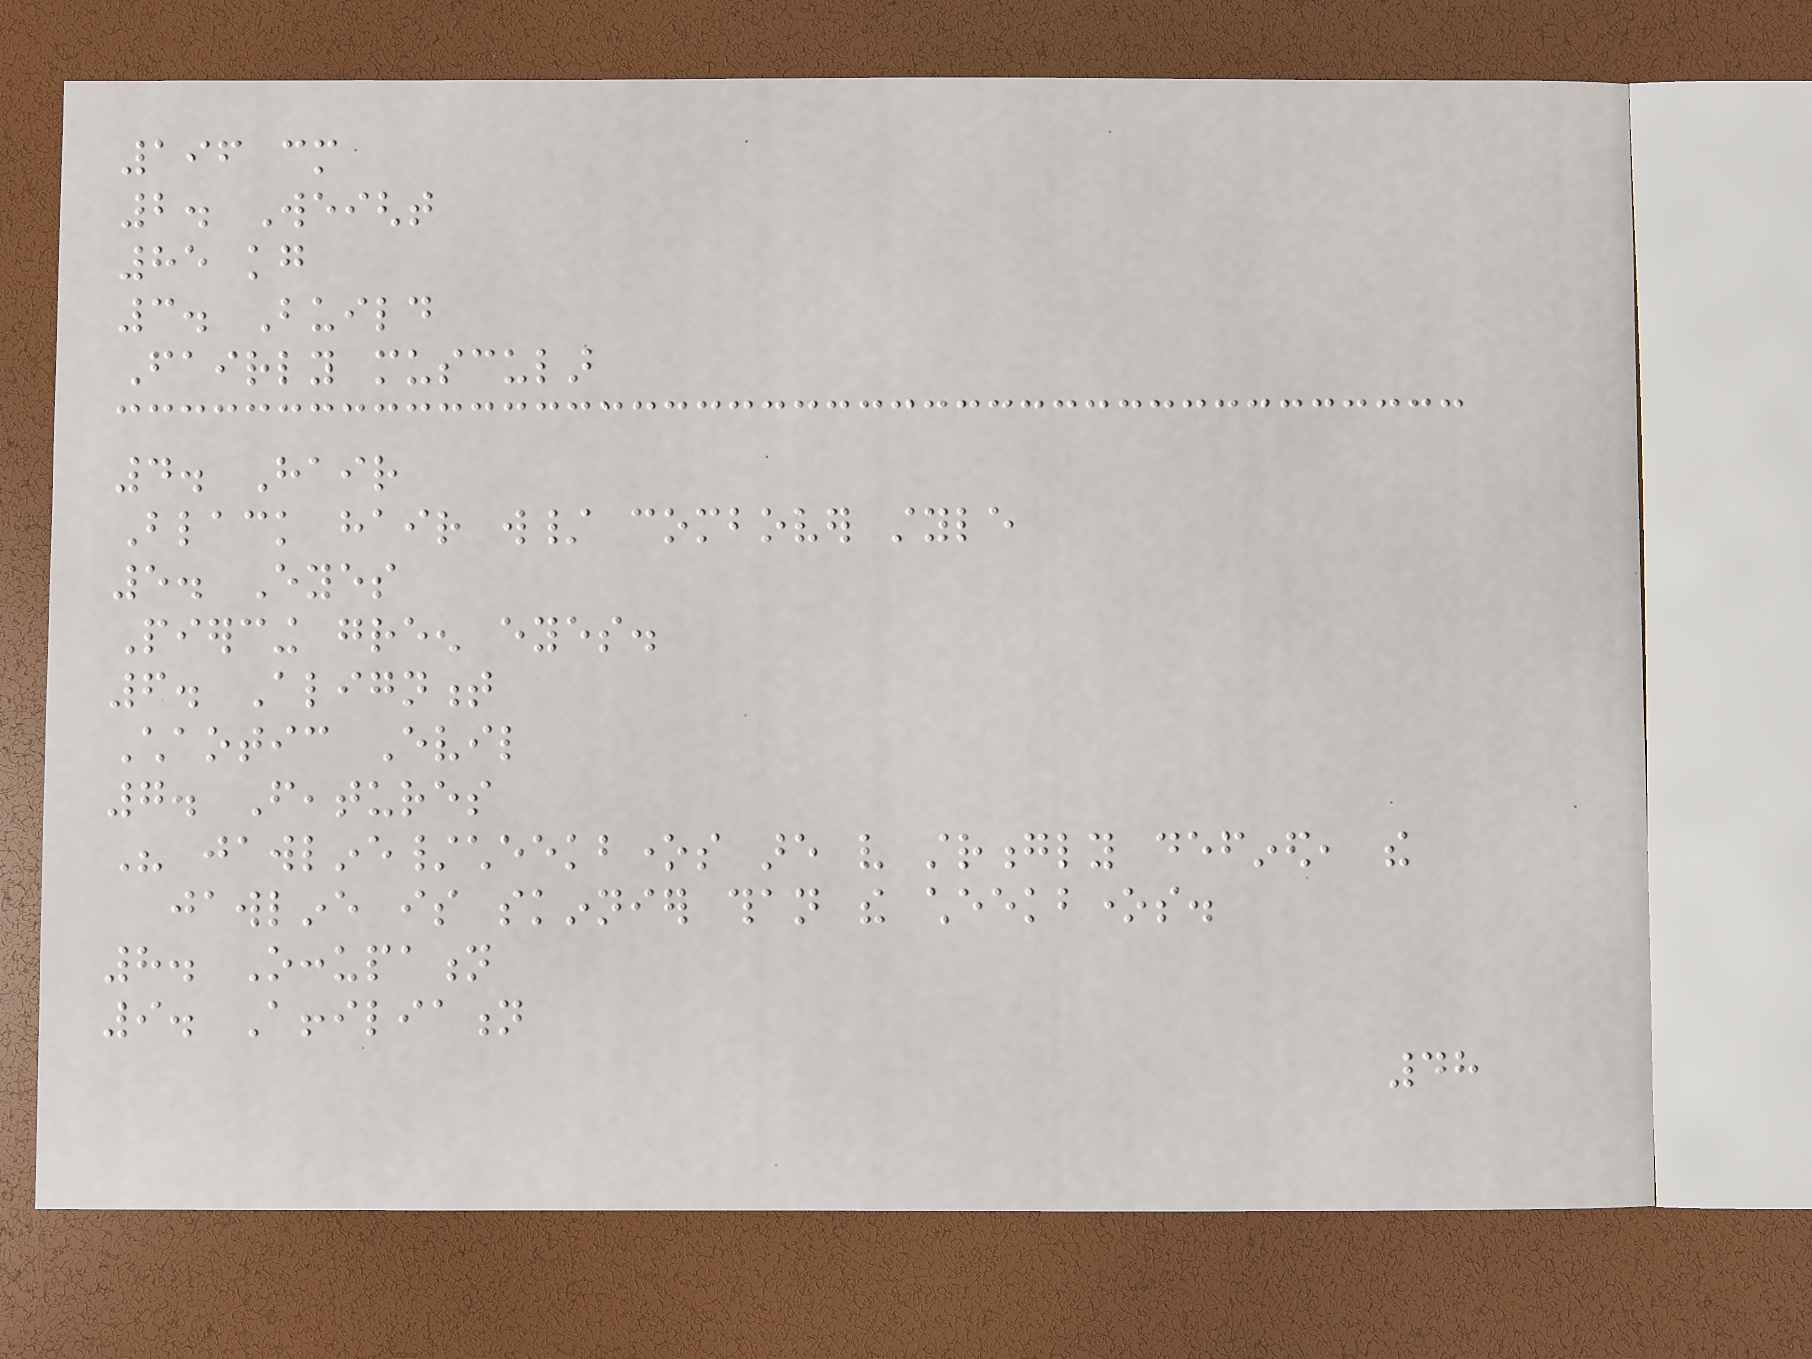196 cm
2. Weight
85 kg
3. Build
Fairly muscular
4. Hair
Black hair w/ combover style
5. Eyes
Piercing green eyes.
6. Alignment
Chaotic Evil
7. Features
His jawline/cheekbones are very strongly defined, the
jawline is skinnier than the cheekbones.
8. Occupation
9. Affiliation
48
